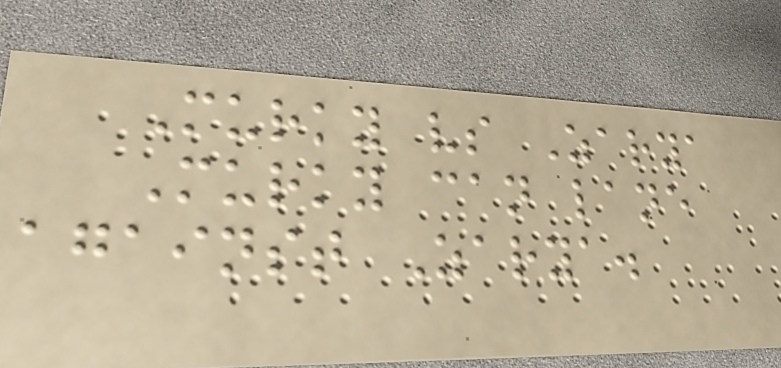Murky vs Zarya
Murky can lane
against Zarya.
